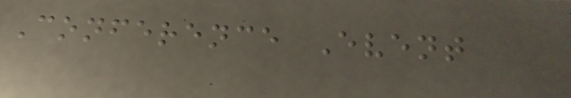Conference Event
